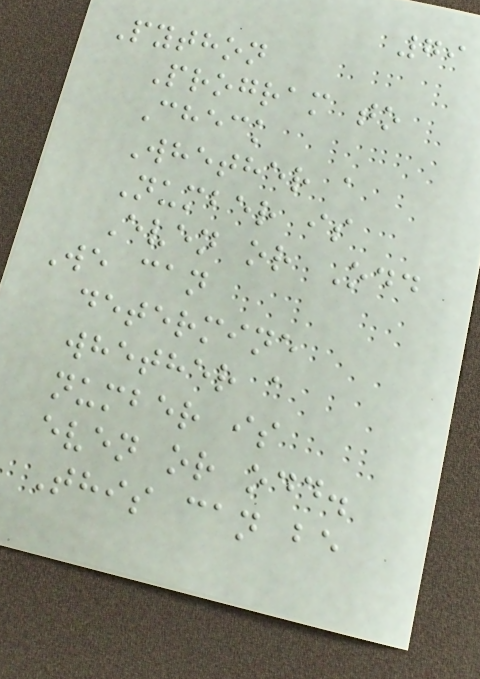79
Python
Program to
Check
Whether a
Number is
Even or Odd
We can
determine
whether a
number is
even or odd.
This can be
